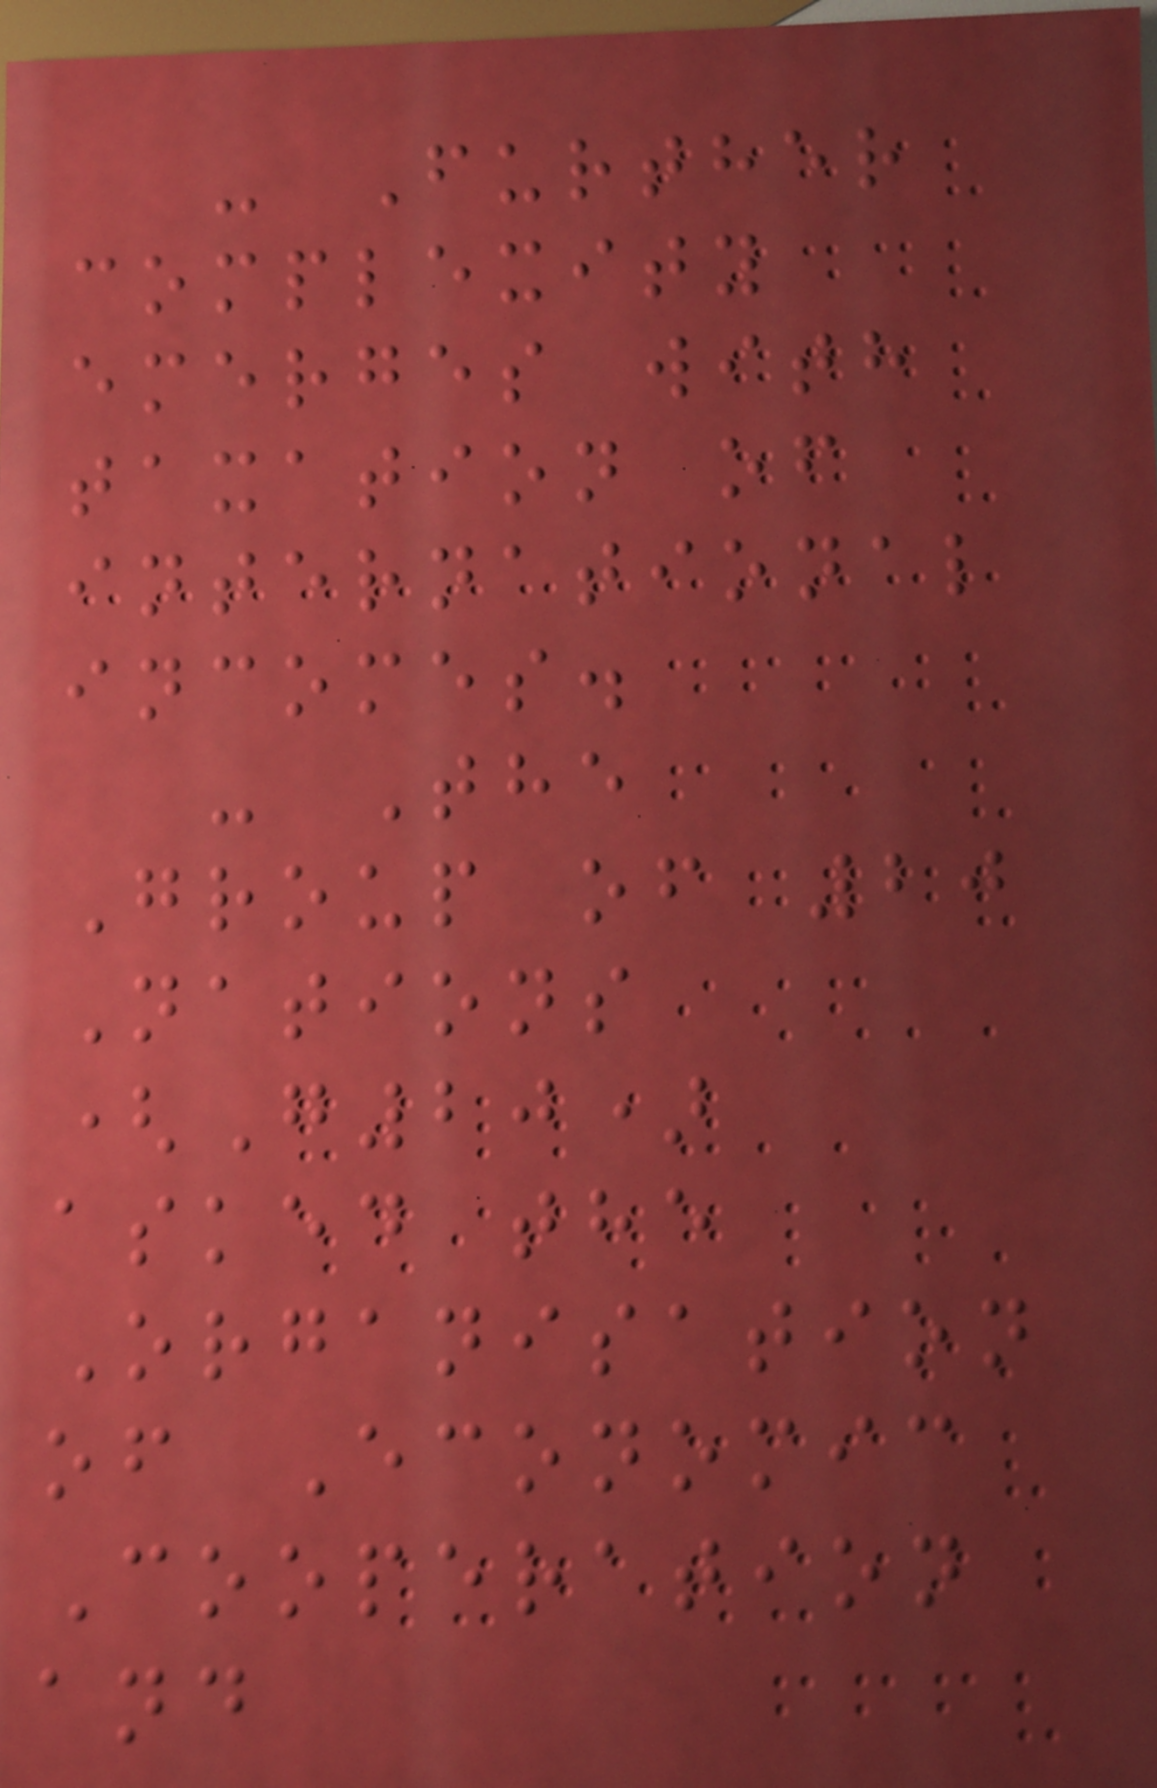- Further
complexity
emerges with
taxation of
international
incomes.
- The
Group of 20
Nations
(G20)
asked the
Organisation
of Economic
Cooperation
and
